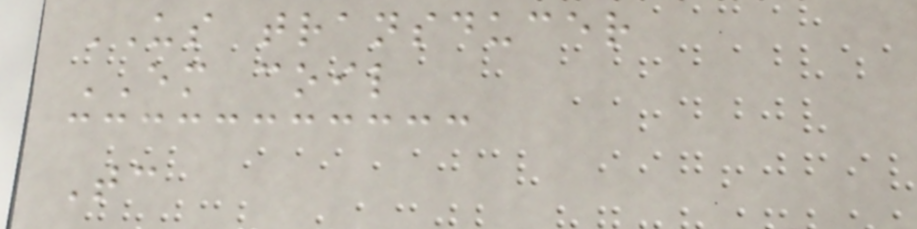US transducer
EM coil
Tc
